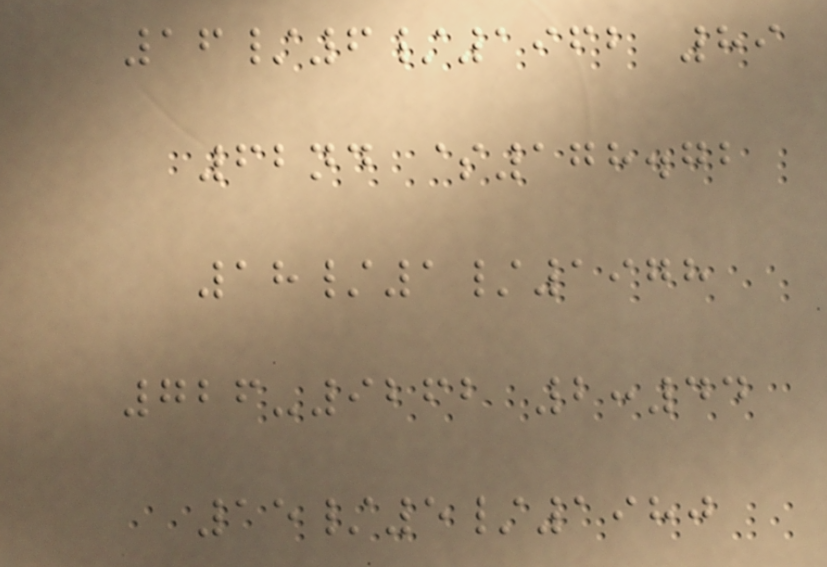16/6/1962 89
62nd $178.72
18/1/1978
726-9262 2:44
15/5/1980
